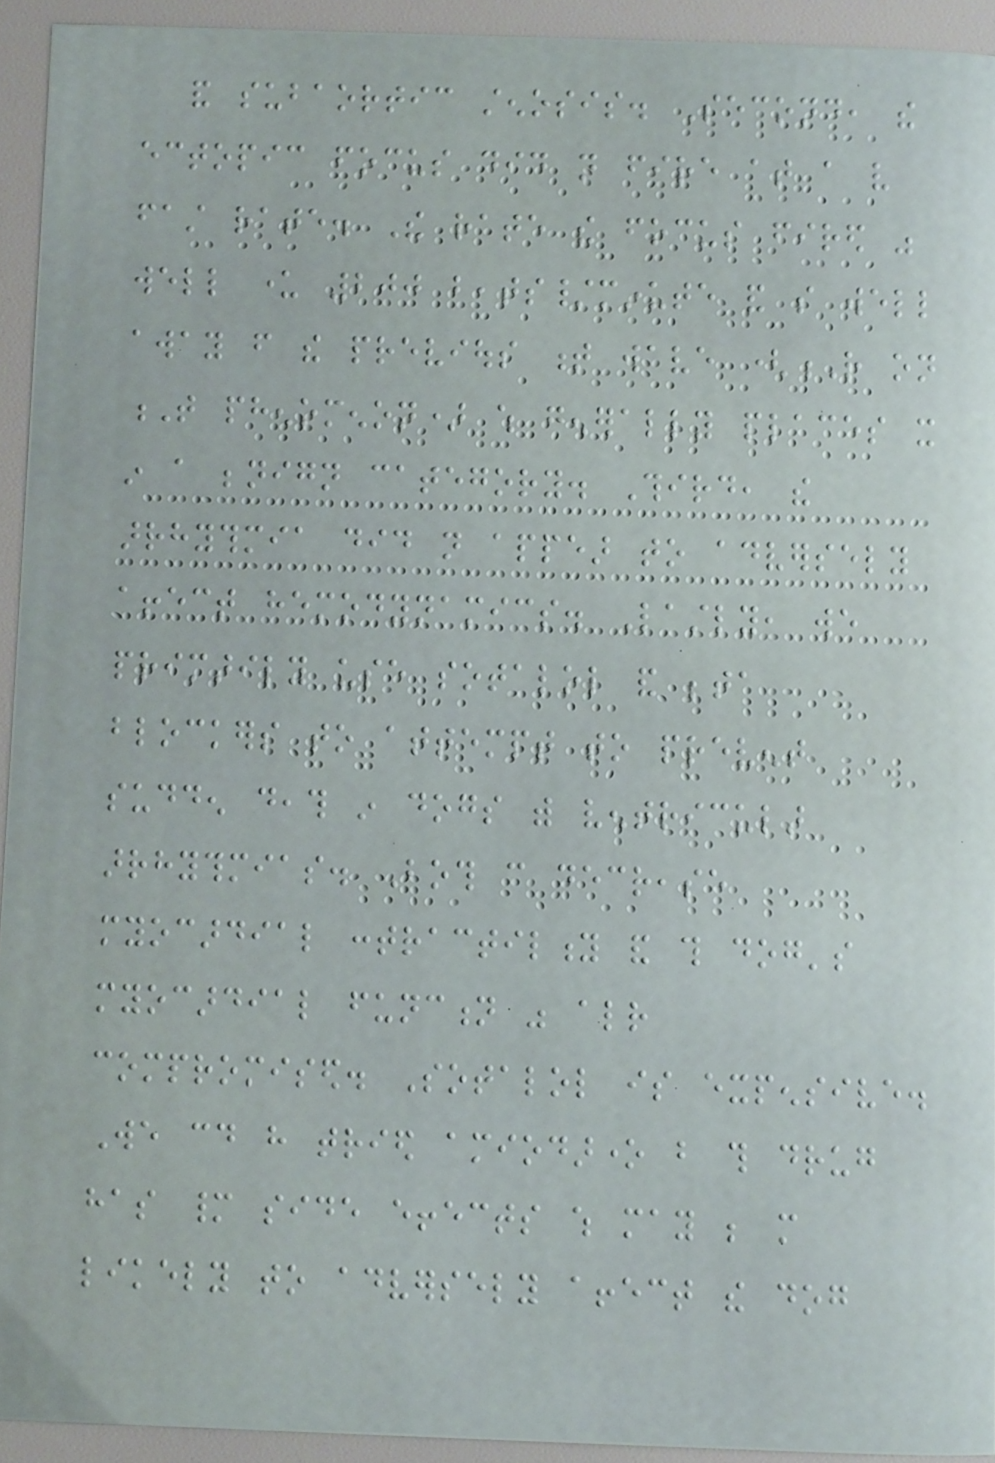and subaortic stenosis. Second, the
ectopic focus did not fire at a very
fast rate. The rate the focus fired was
well under 200 beats/minute and so well
away from the previous t wave (R on
T phenomenon) which generally places it
in a benign category. Third, the
arrhythmia did not appear to adversely
affect hemodynamics. Lastly, we
primarily use sotalol and beta
blockers to attempt to prevent
sudden death in dogs with ventricular
arrhythmias. Both can decrease
myocardial contractility and this dog's
myocardial function was already
compromised. Sotalol is expensive.
We could have tried amiodarone but this drug
has many side effects which may be more
likely to adversely affect the dog
